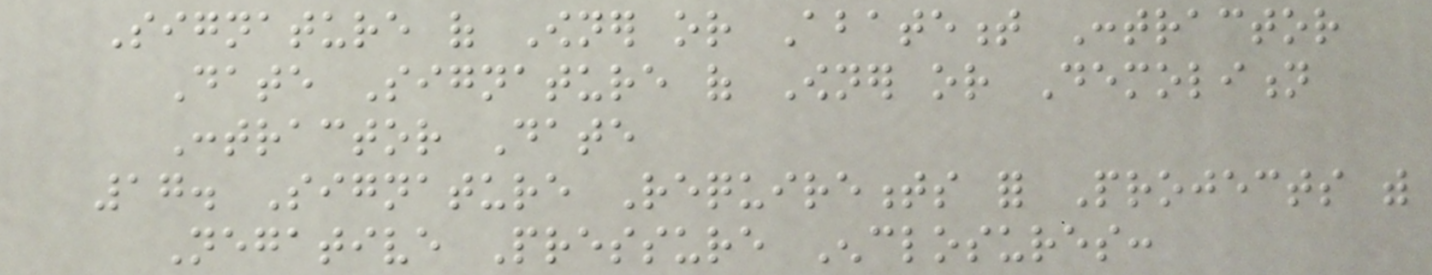Signature of Owner or Abatement Contractor
Date Signature of Owner or Demolition
Contractor Date
17. Signature Requirements for Projects with
Negative Pressure Enclosures:
